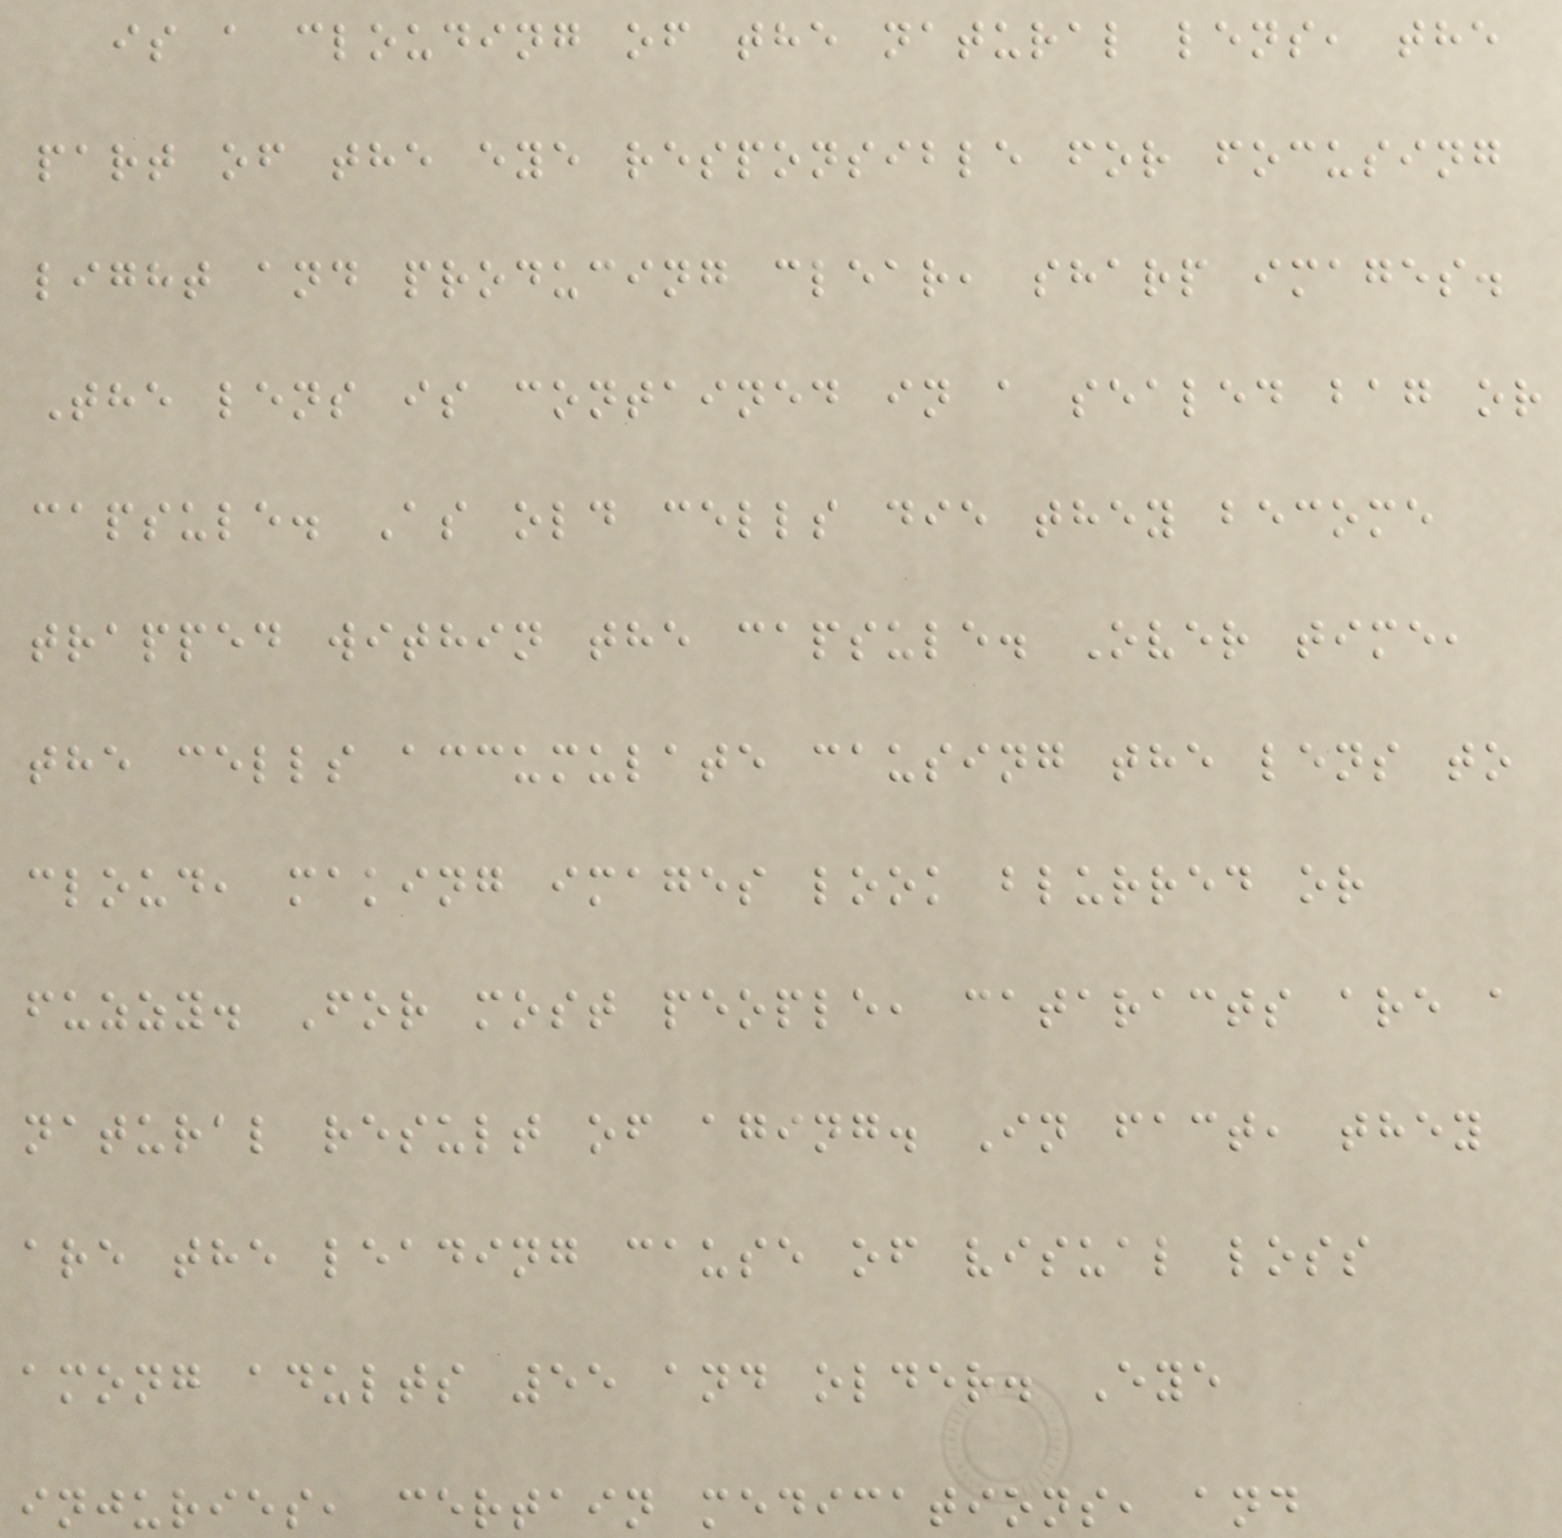is a clouding of the natural lens, the
part of the eye responsible for focusing
light and producing clear, sharp images.
The lens is contained in a sealed bag or
capsule. As old cells die they become
trapped within the capsule. Over time,
the cells accumulate causing the lens to
cloud, making images look blurred or
fuzzy. For most people, cataracts are a
natural result of aging. In fact, they
are the leading cause of visual loss
among adults 55 and older. Eye
injuries, certain medications, and
